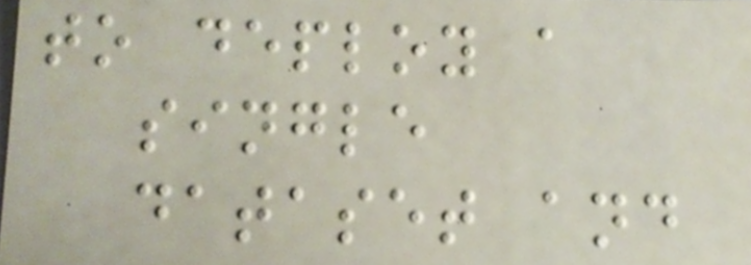to deploy a
single
dataset and
